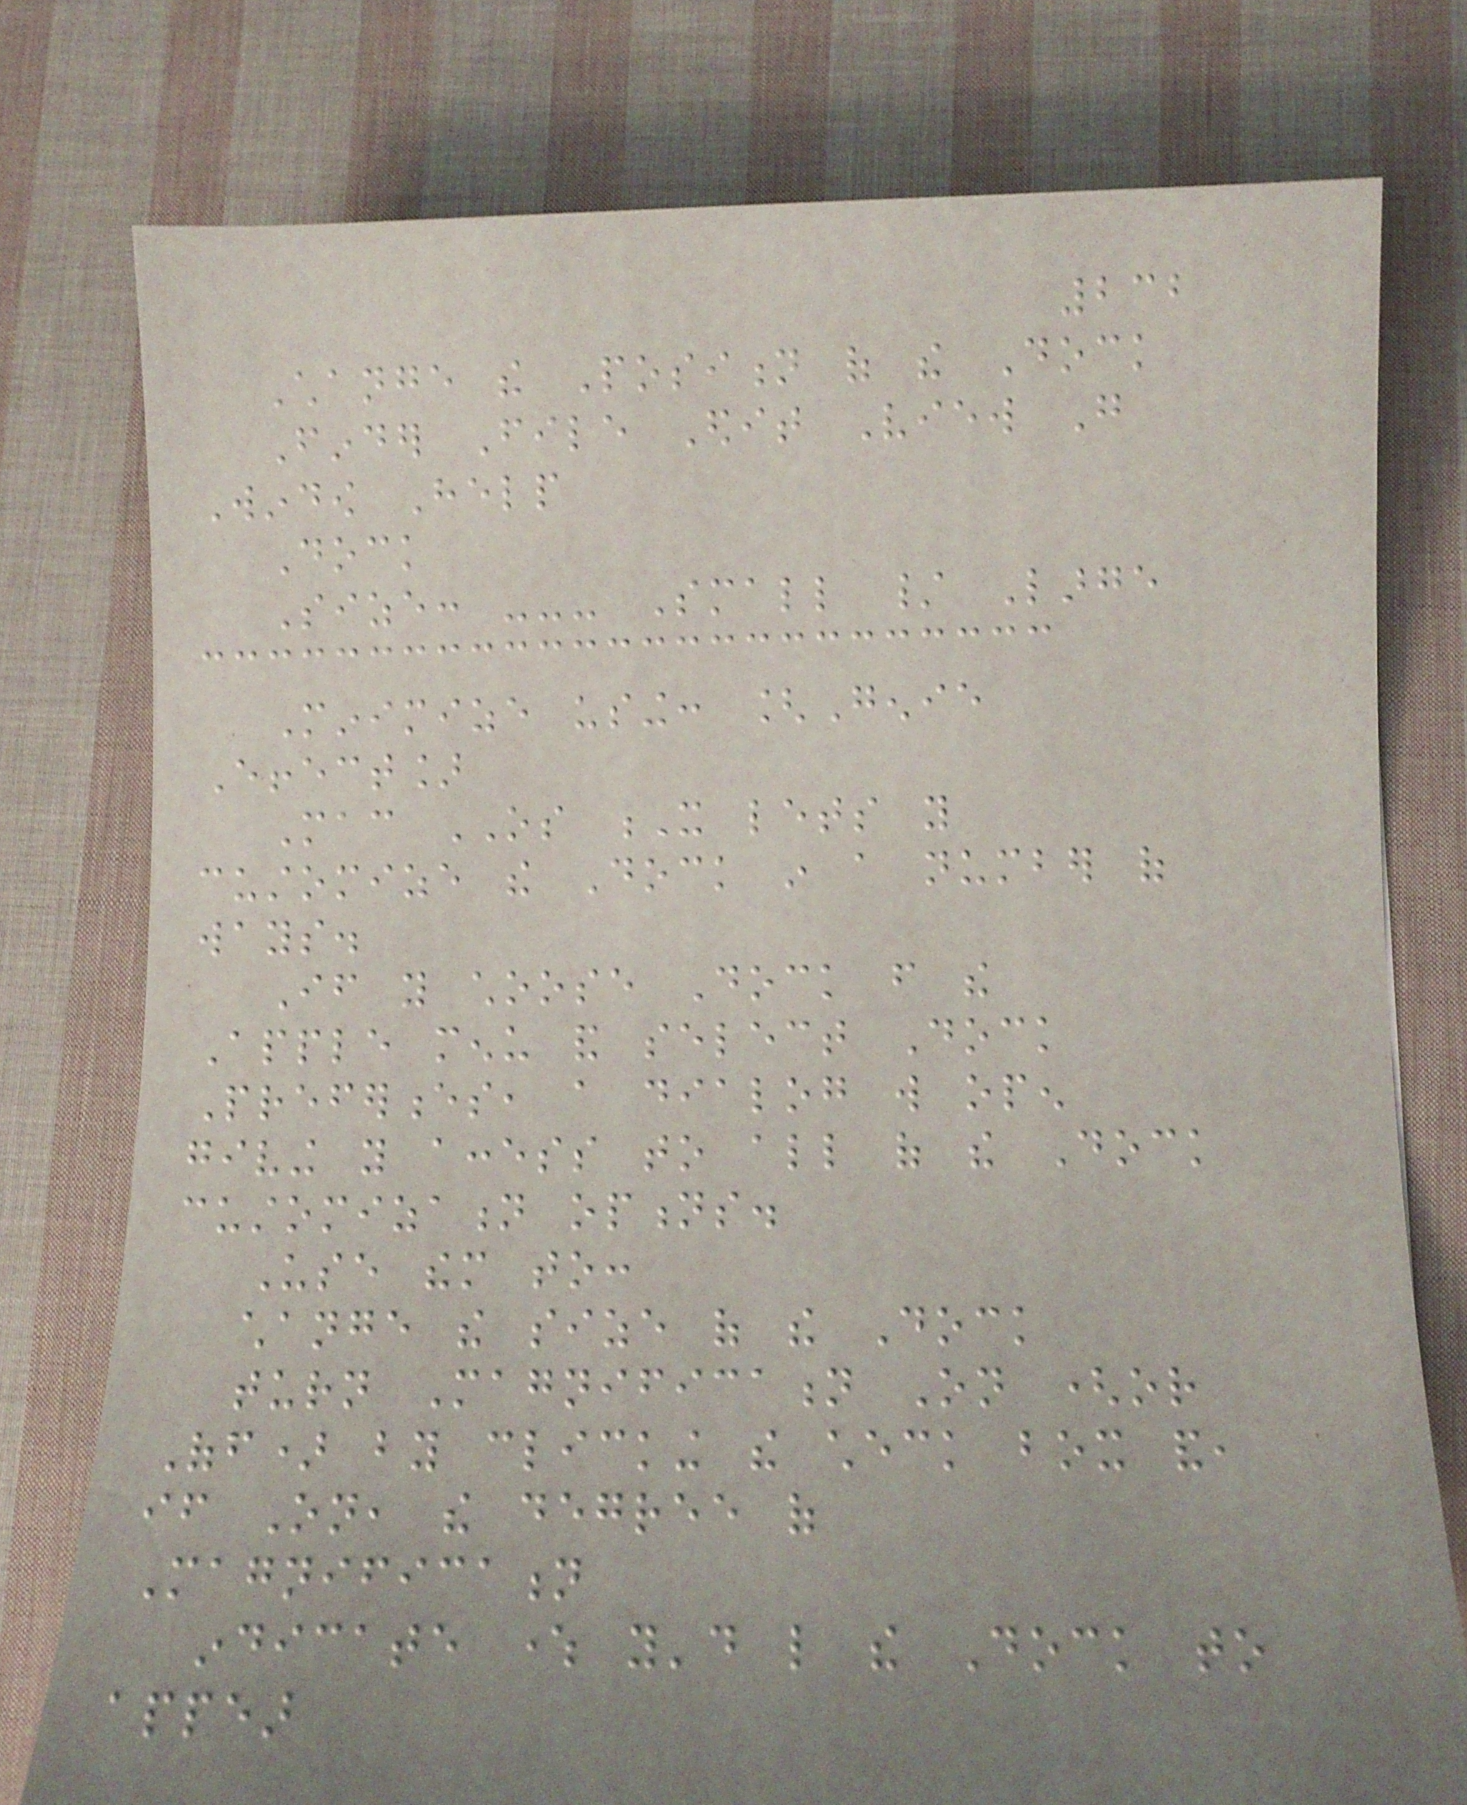232
Change the Position of the Dock
Finder File Edit View Go
Window Help
Dock
Size: --- Small / Large
Minimize using: [Genie
Effect]
Mac OS X lets you
customize the Dock in a number of
ways.
If you choose Dock from the
Apple menu and select Dock
Preferences, a dialog will open
giving you access to all of the Dock
customization options.
Use them to:
change the size of the Dock
turn Magnification On (or
Off) by clicking the check box and,
if On, the degree of
Magnification
indicate where you'd like the Dock to
appear
